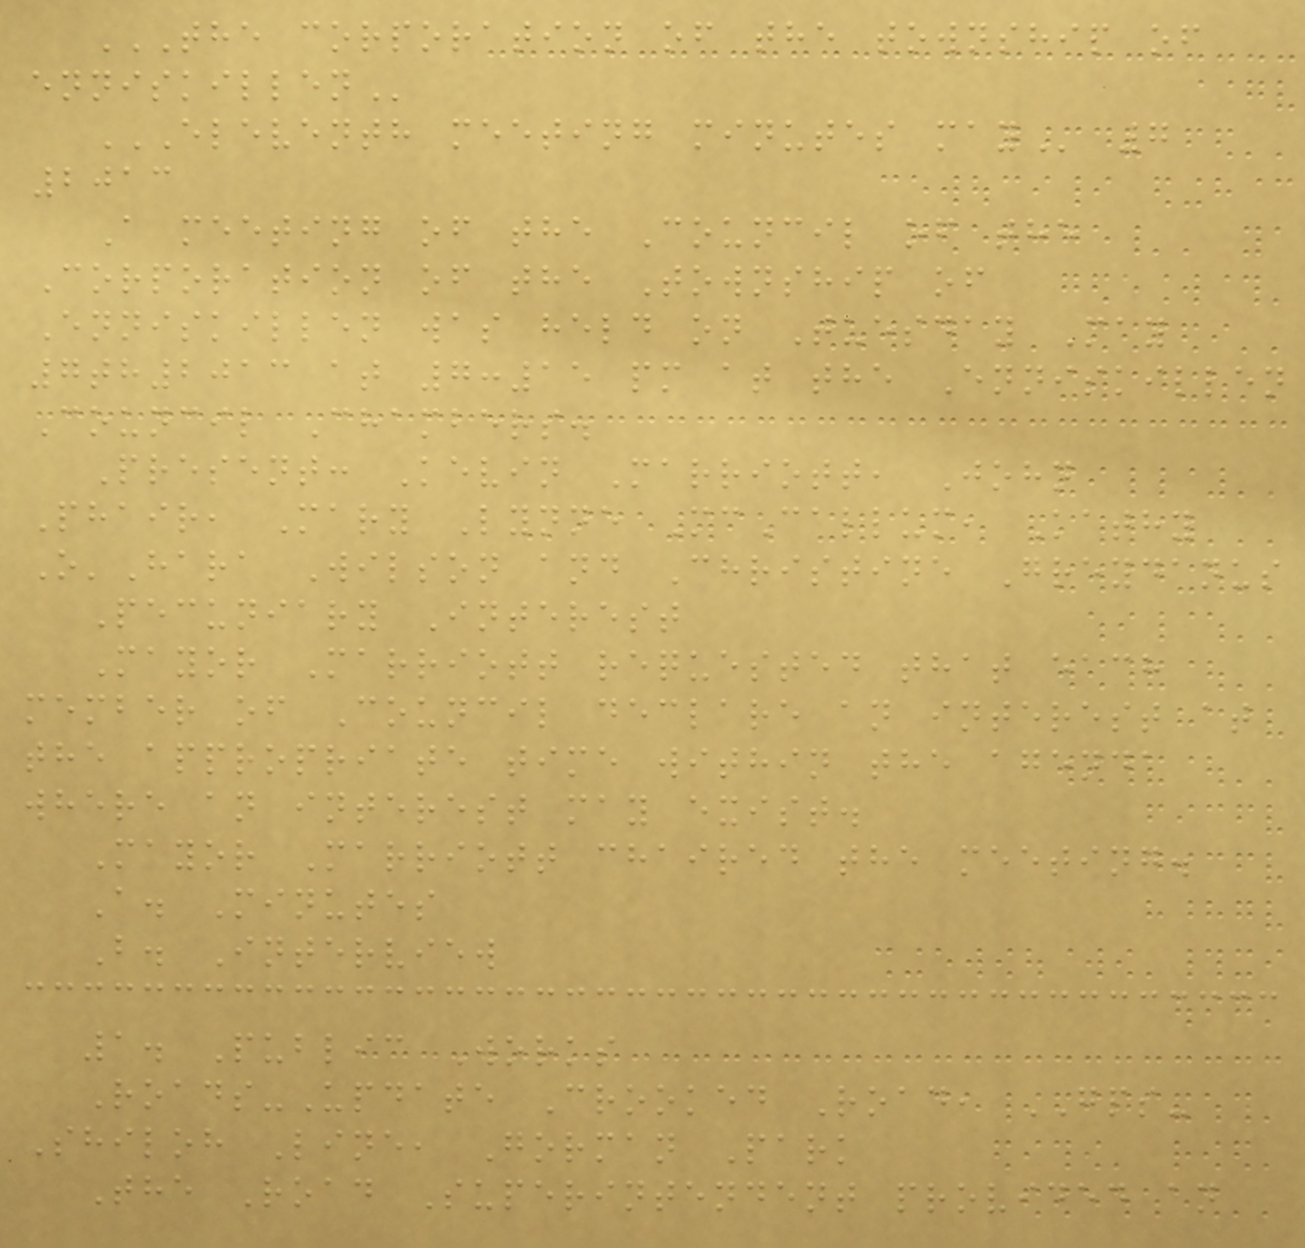THE CORPORATION OF THE TOWNSHIP OF
ENNISKILLEN
ELEVENTH MEETING MINUTES MAY 7
2013
A meeting of the Council of the
Corporation of the Township of
Enniskillen was held on Tuesday May
7th2013 at 7:15 pm at the Enniskillen
Council Chambers.
Present: Kevin Marriott, John
Phair, Mary Lynne McCallum, Kathy
O'Hara Wilson and Christine Greydanus
Pecuniary Interest
Mayor Marriott requested that each
member of Council declare an interest at
the appropriate time within the agenda
where an interest may exist.
Mayor Marriott chaired the meeting.
A. Minutes
B. Interview
1. Public Works
Roads-Update Crooked Road, GPS-
Shiloh Line, Gorman Park
The Road Superintendent provided an
